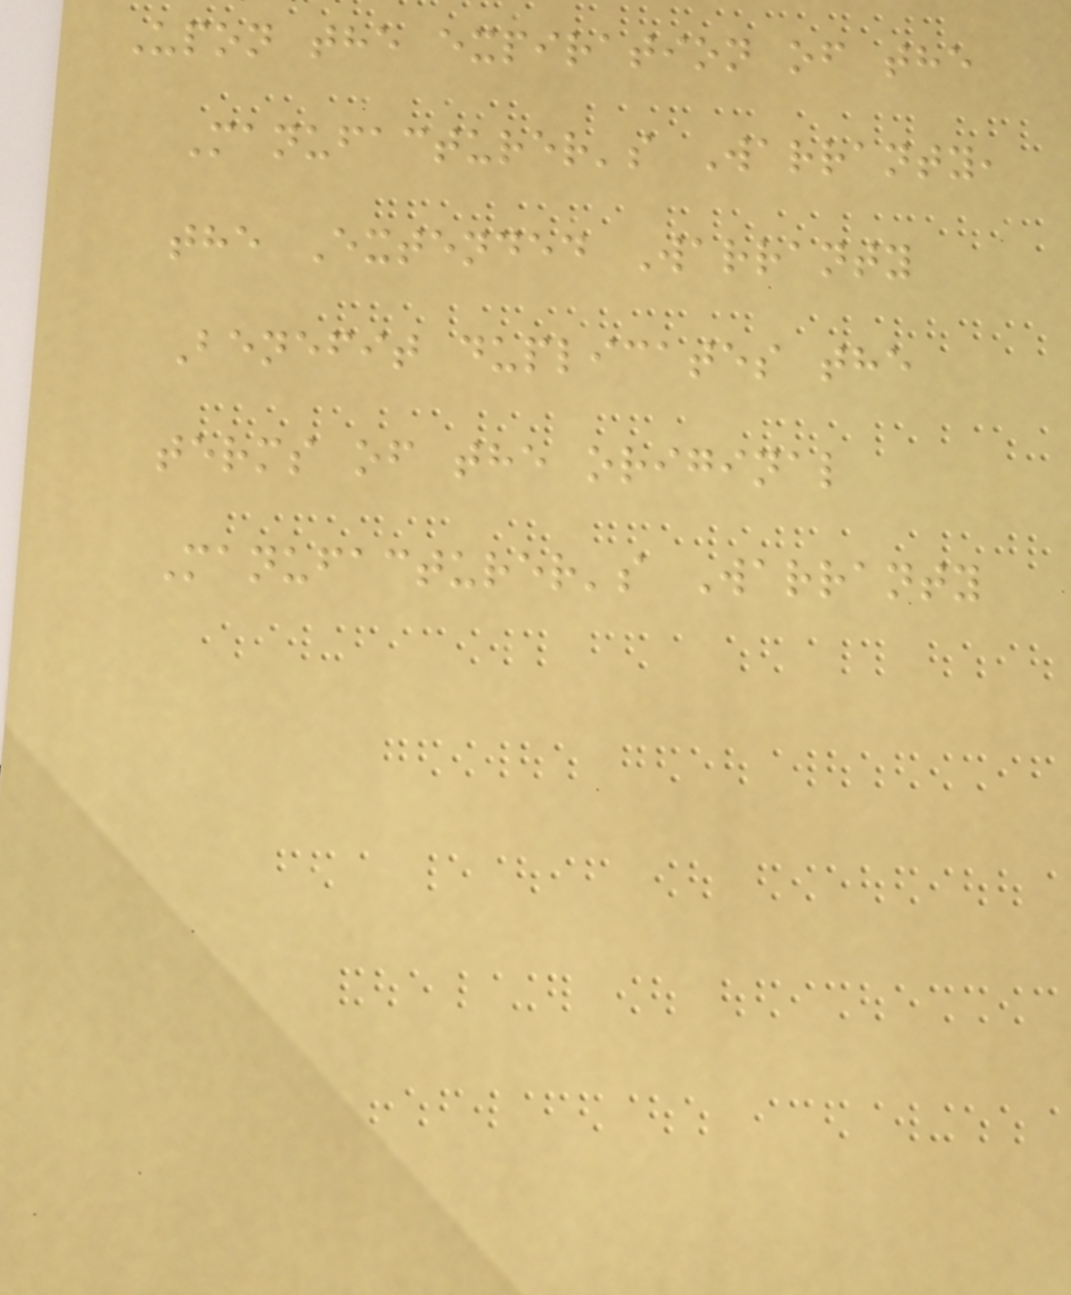Upon the expiration of the
Manufacturer's Warranty,
the Extended Warranty
Benefit duplicates the
terms of the original
Manufacturer's Warranty
